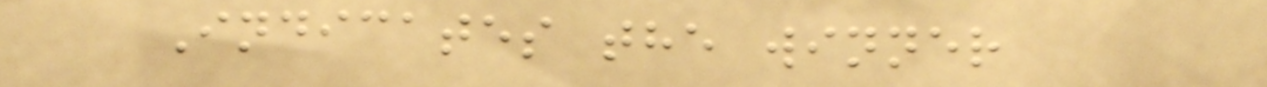Indicates the winner
